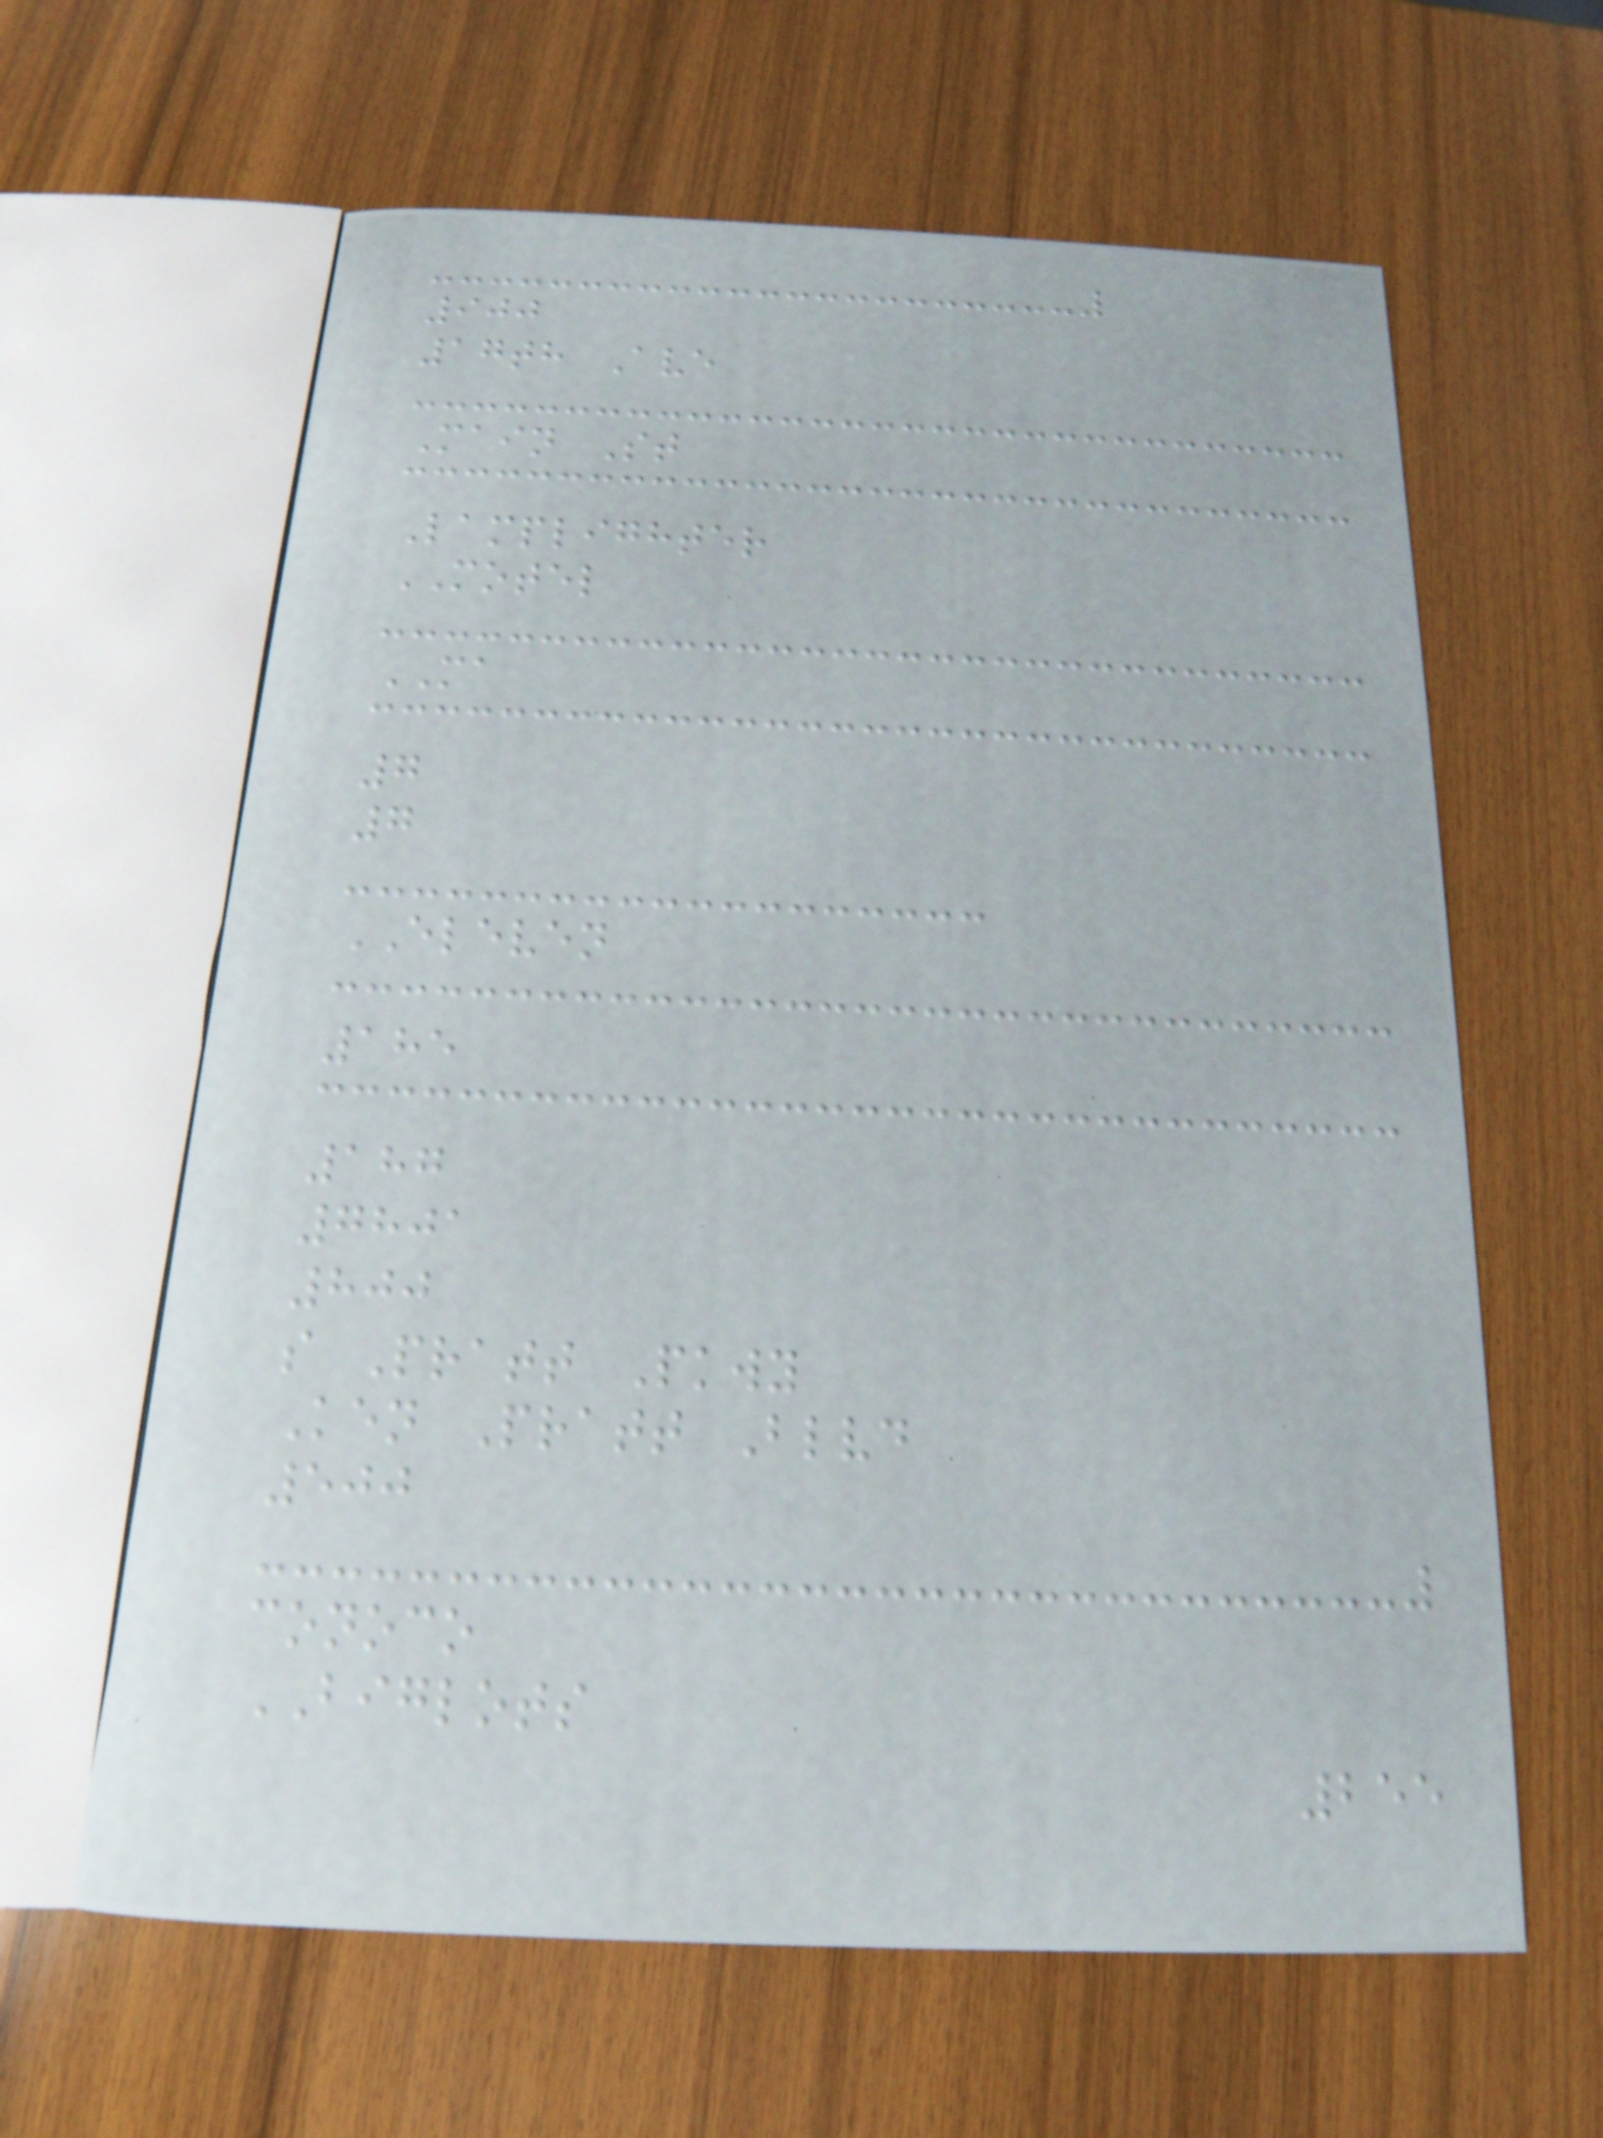900
17th Ave
Main St
Lamplighter
MOTEL
MA
7
7
ELEVEN
185
187
7801
800
s Pratt Pkwy
Ken Pratt Blvd
500
conoco
BIGLOTS
255
